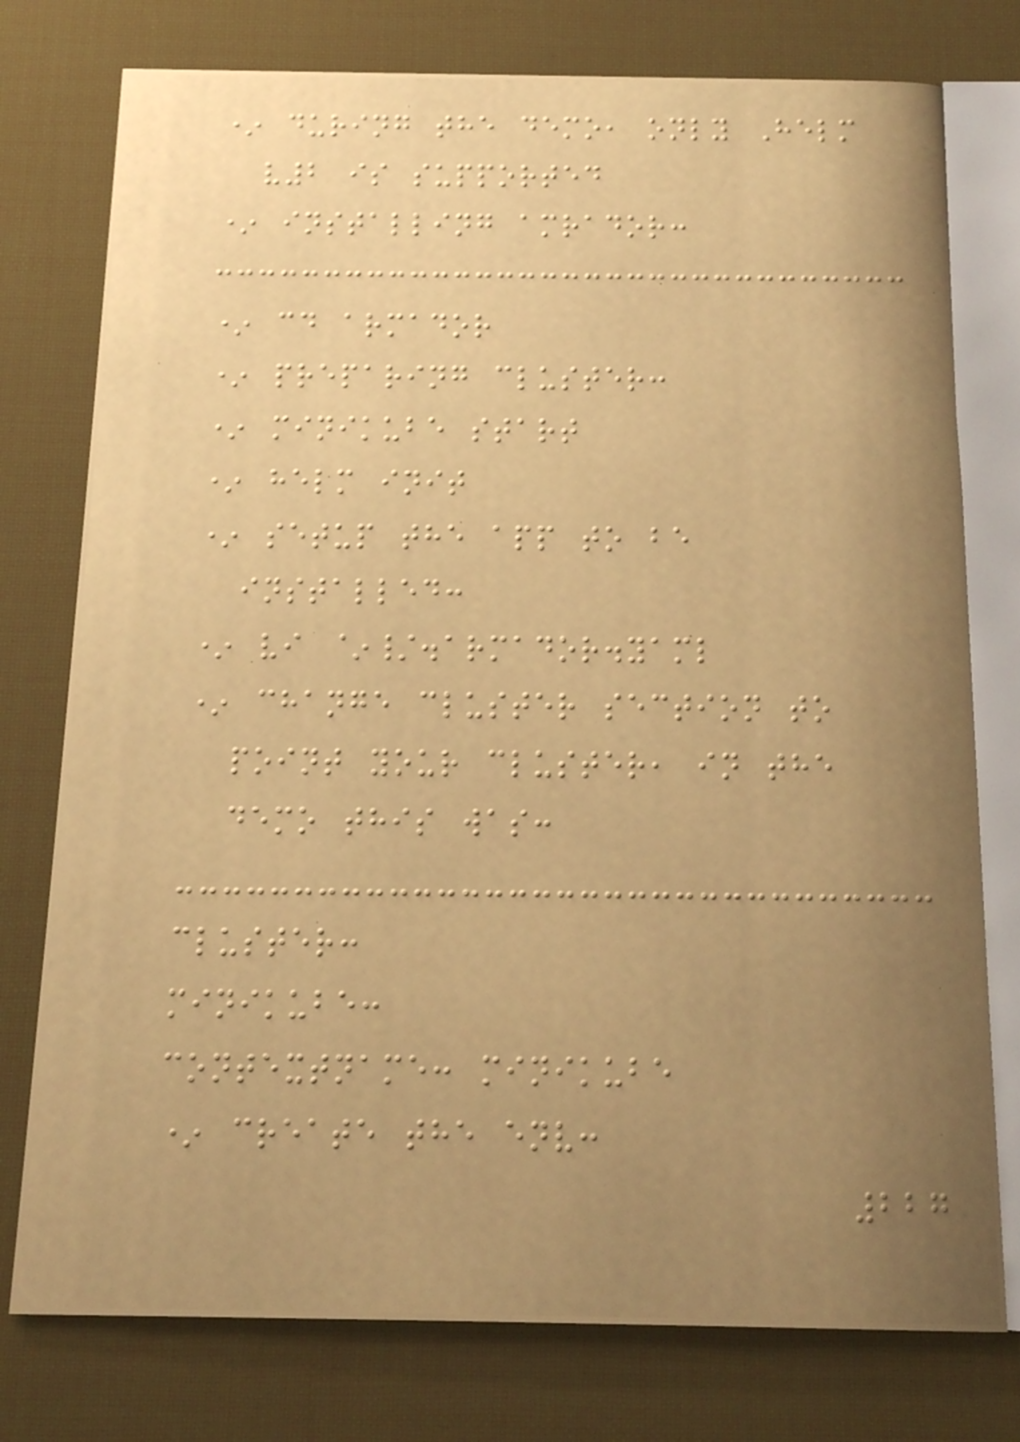* during the demo, only Helm
v2 is supported
* installing amrador:
* cd armador
* preparing cluster:
* minikube start
* helm init
* setup the app to be
installed:
* vi ~/.armador.yaml
* change cluster section to
point your cluster, in the
demo this was:
cluster:
minikube:
contextname: minikube
* create the env:
227
